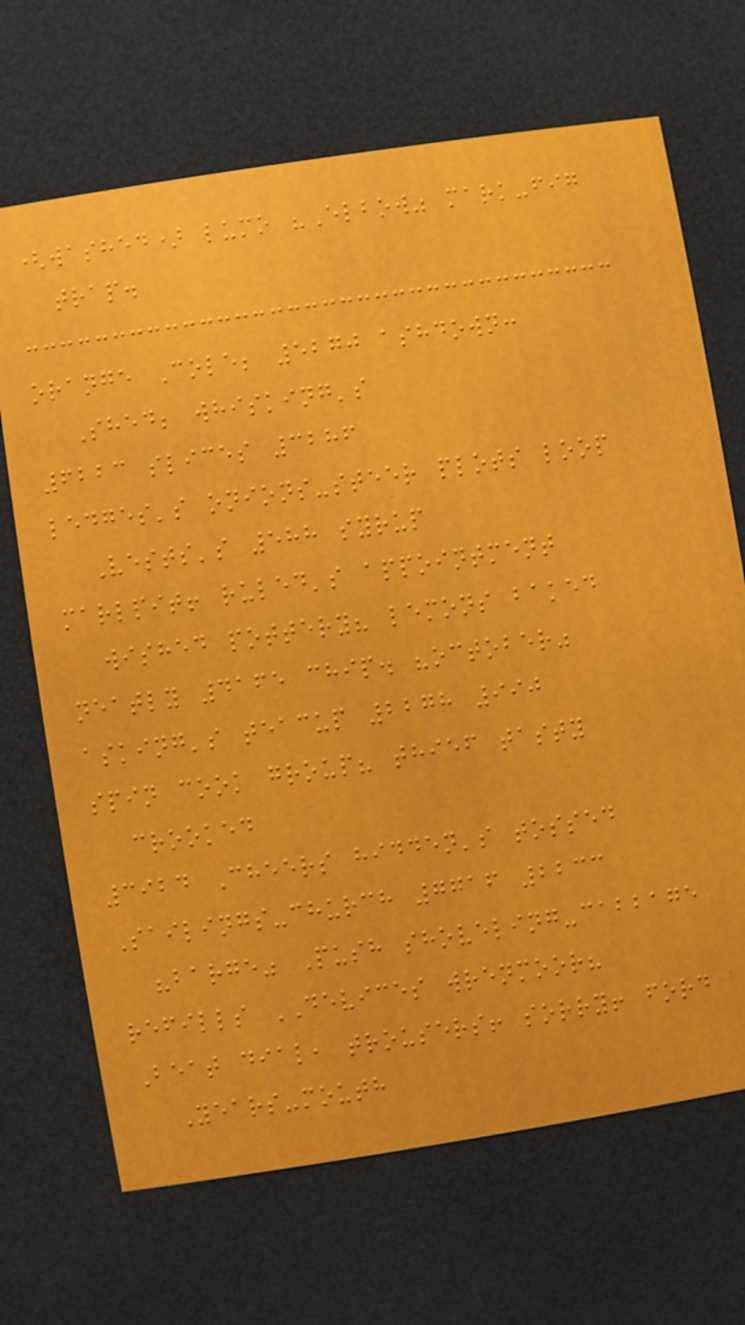(washed) lumo "Elbow" mark-fig
trap.
orange Cole; 5270 ashdown:
Shed; whisking's
6223 slices 3286
ledges's onions-steer plots loop
Vests's 588 syrup
marlpit! ruled's appointment
wished pottery? lemons baked
neatly 4165 chip. "october"
asking's teacup 2278 990
spin cook group? thief tasty
crooked
3924 Cheers hidden's tossed
Sailings-church 7716 2233
"barge" Push shoveling-cabbage
refills DEVICES wrenmoor?
Beat dial, trousers! sorry! ford
Years-mouth
